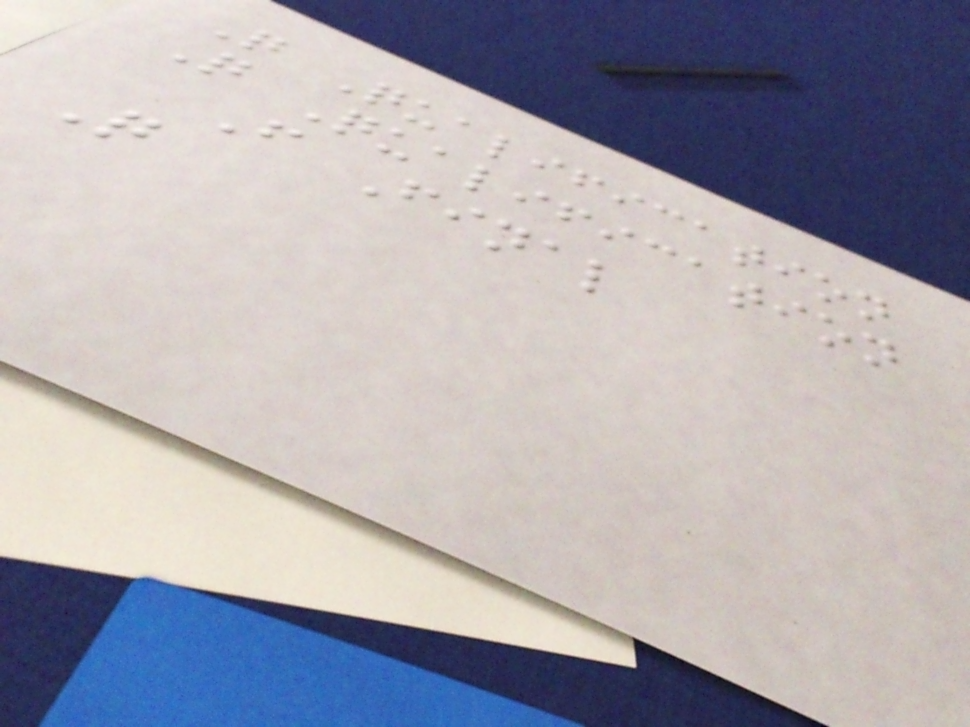Q Qualification
Q Qualification
F Final
Q
